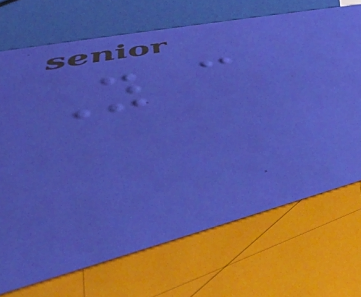You can
